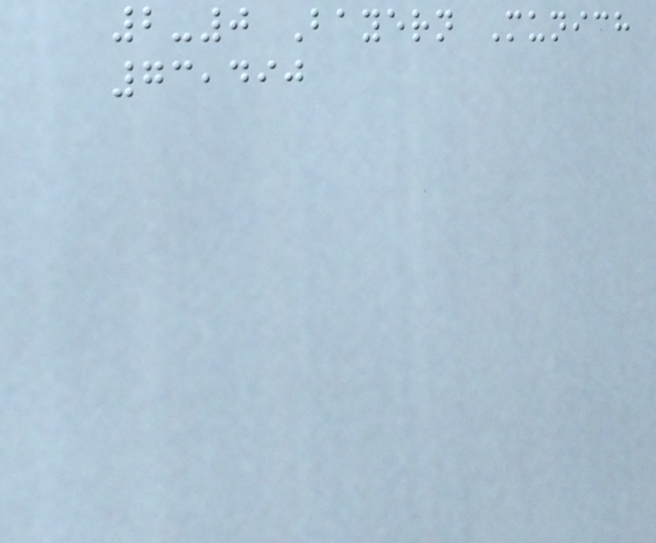2-0 Bayern Munich
73,490
